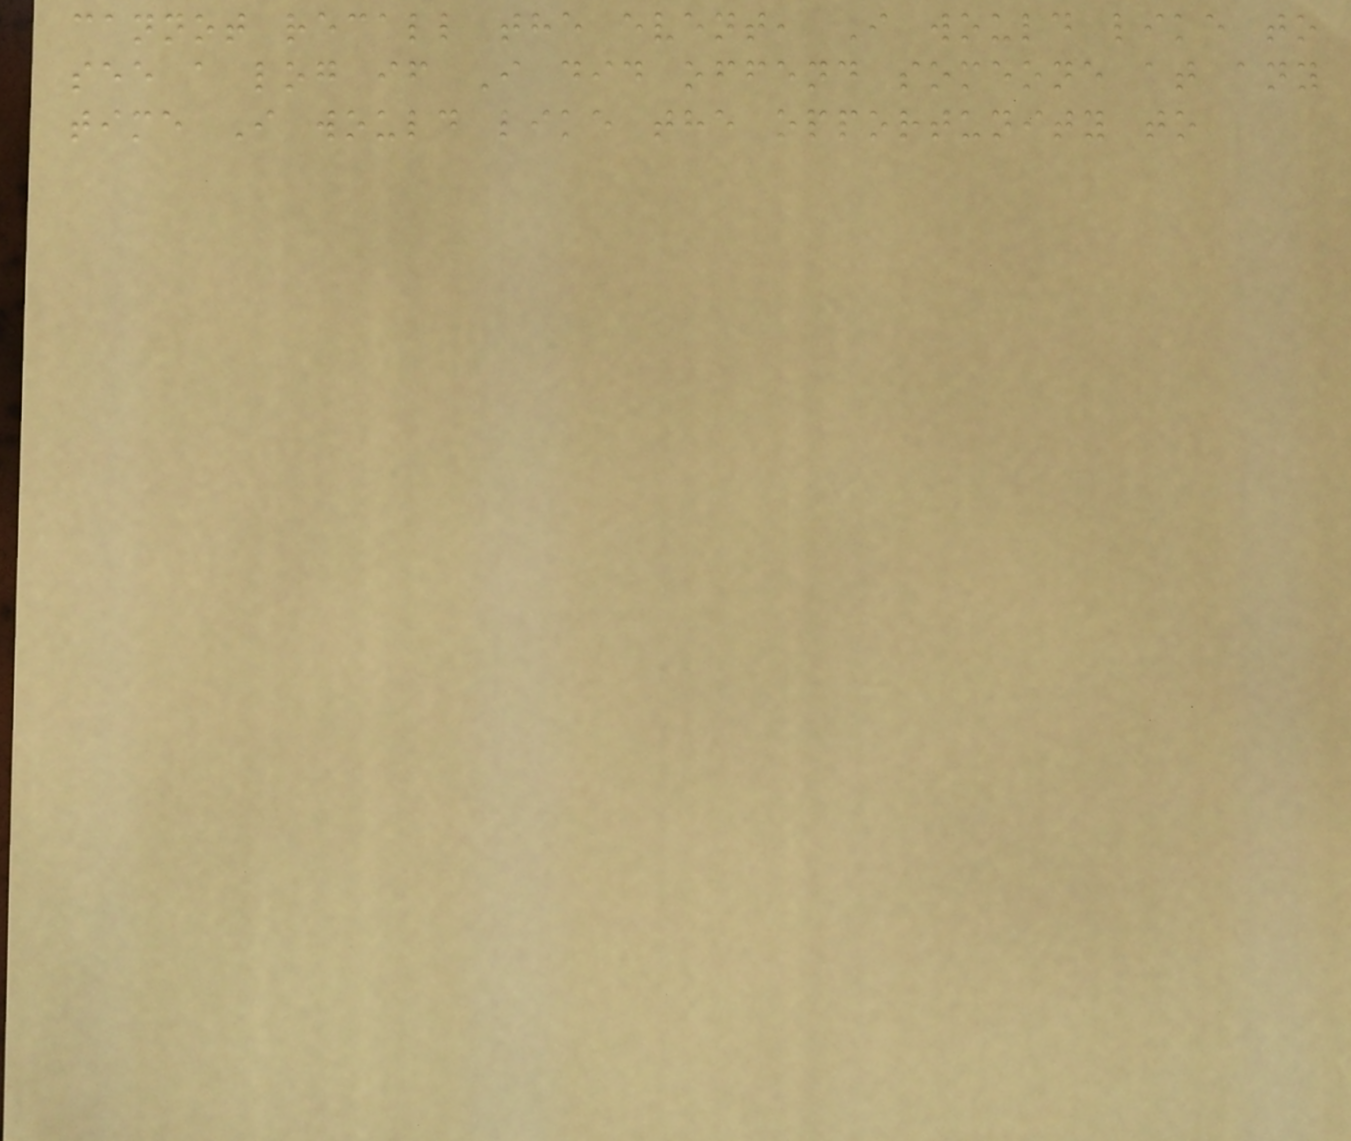cannot recall the event, I would like to
see a log if I did offend someone at any
time I would like the opportunity to
